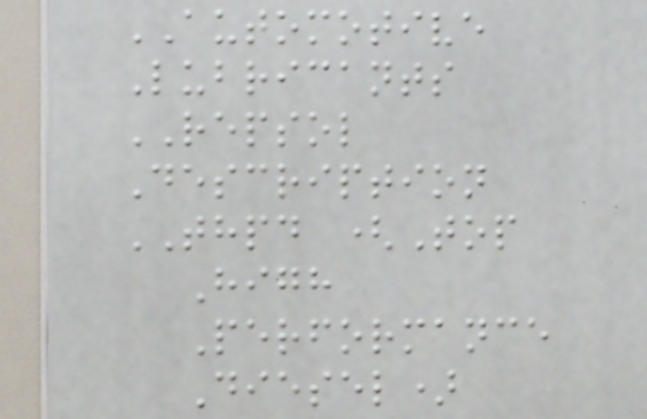AUTOMOTIVE
Lubricants
REPSOL
Description
THPD (Top
High
Performance
Diesel)
